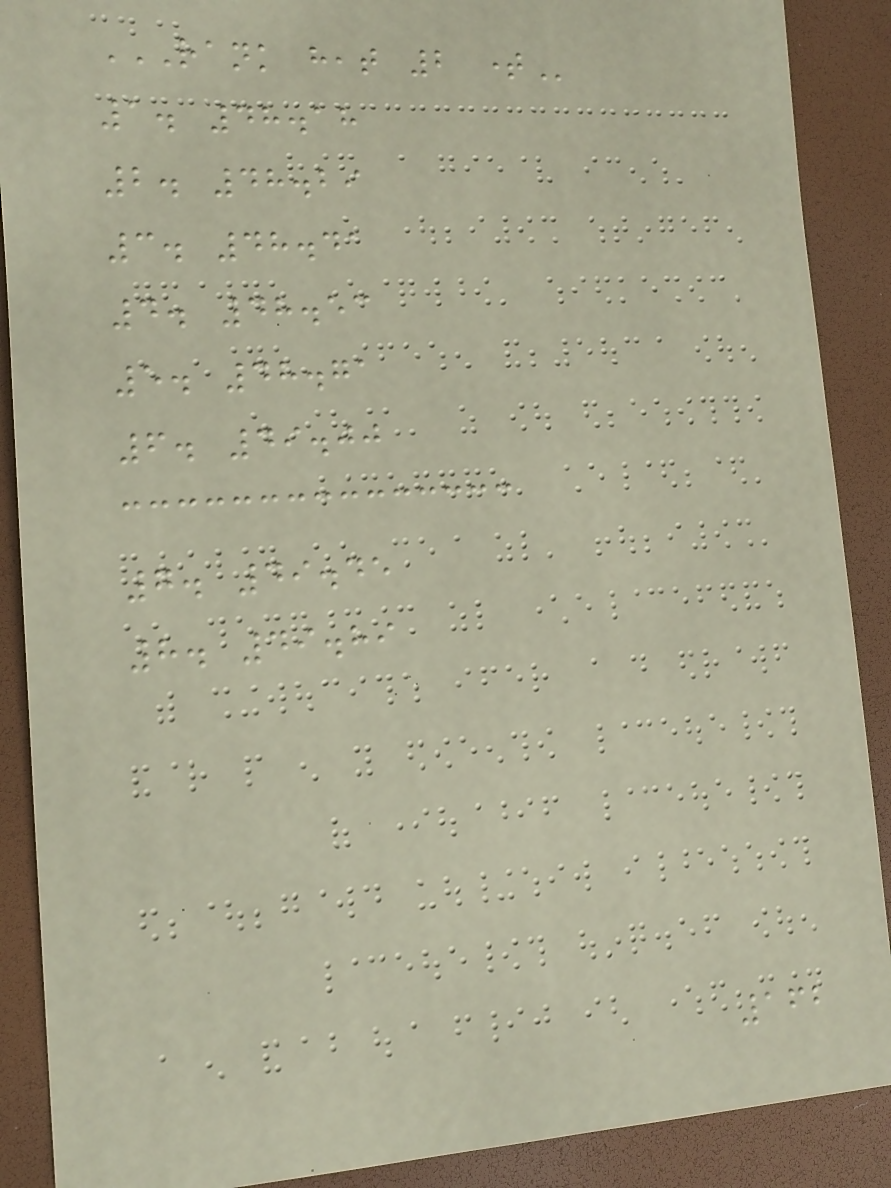RANK HEAT 2 TIME
1. 48.18
2. 48.29
3. 48.41
4. 48.53
5. 48.71
6. 49.00
7. 49.45
8. 49.89
162
